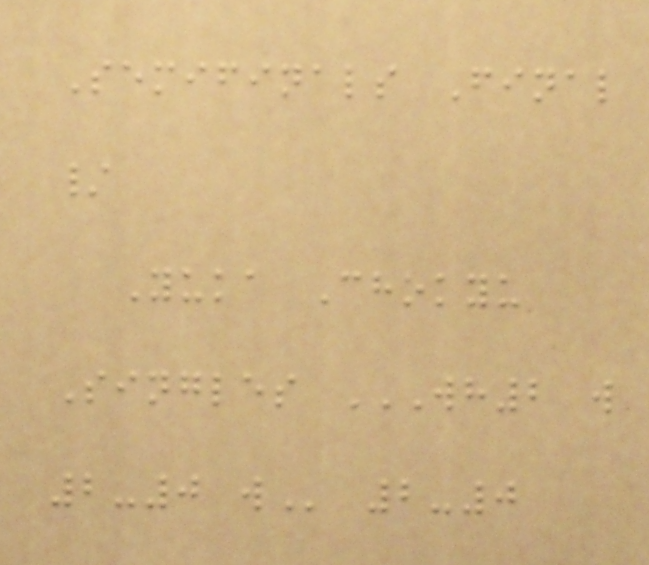Semifinals Final
/
Yuka Chokyu
Singles WH2 W
2-0 W 2-0
